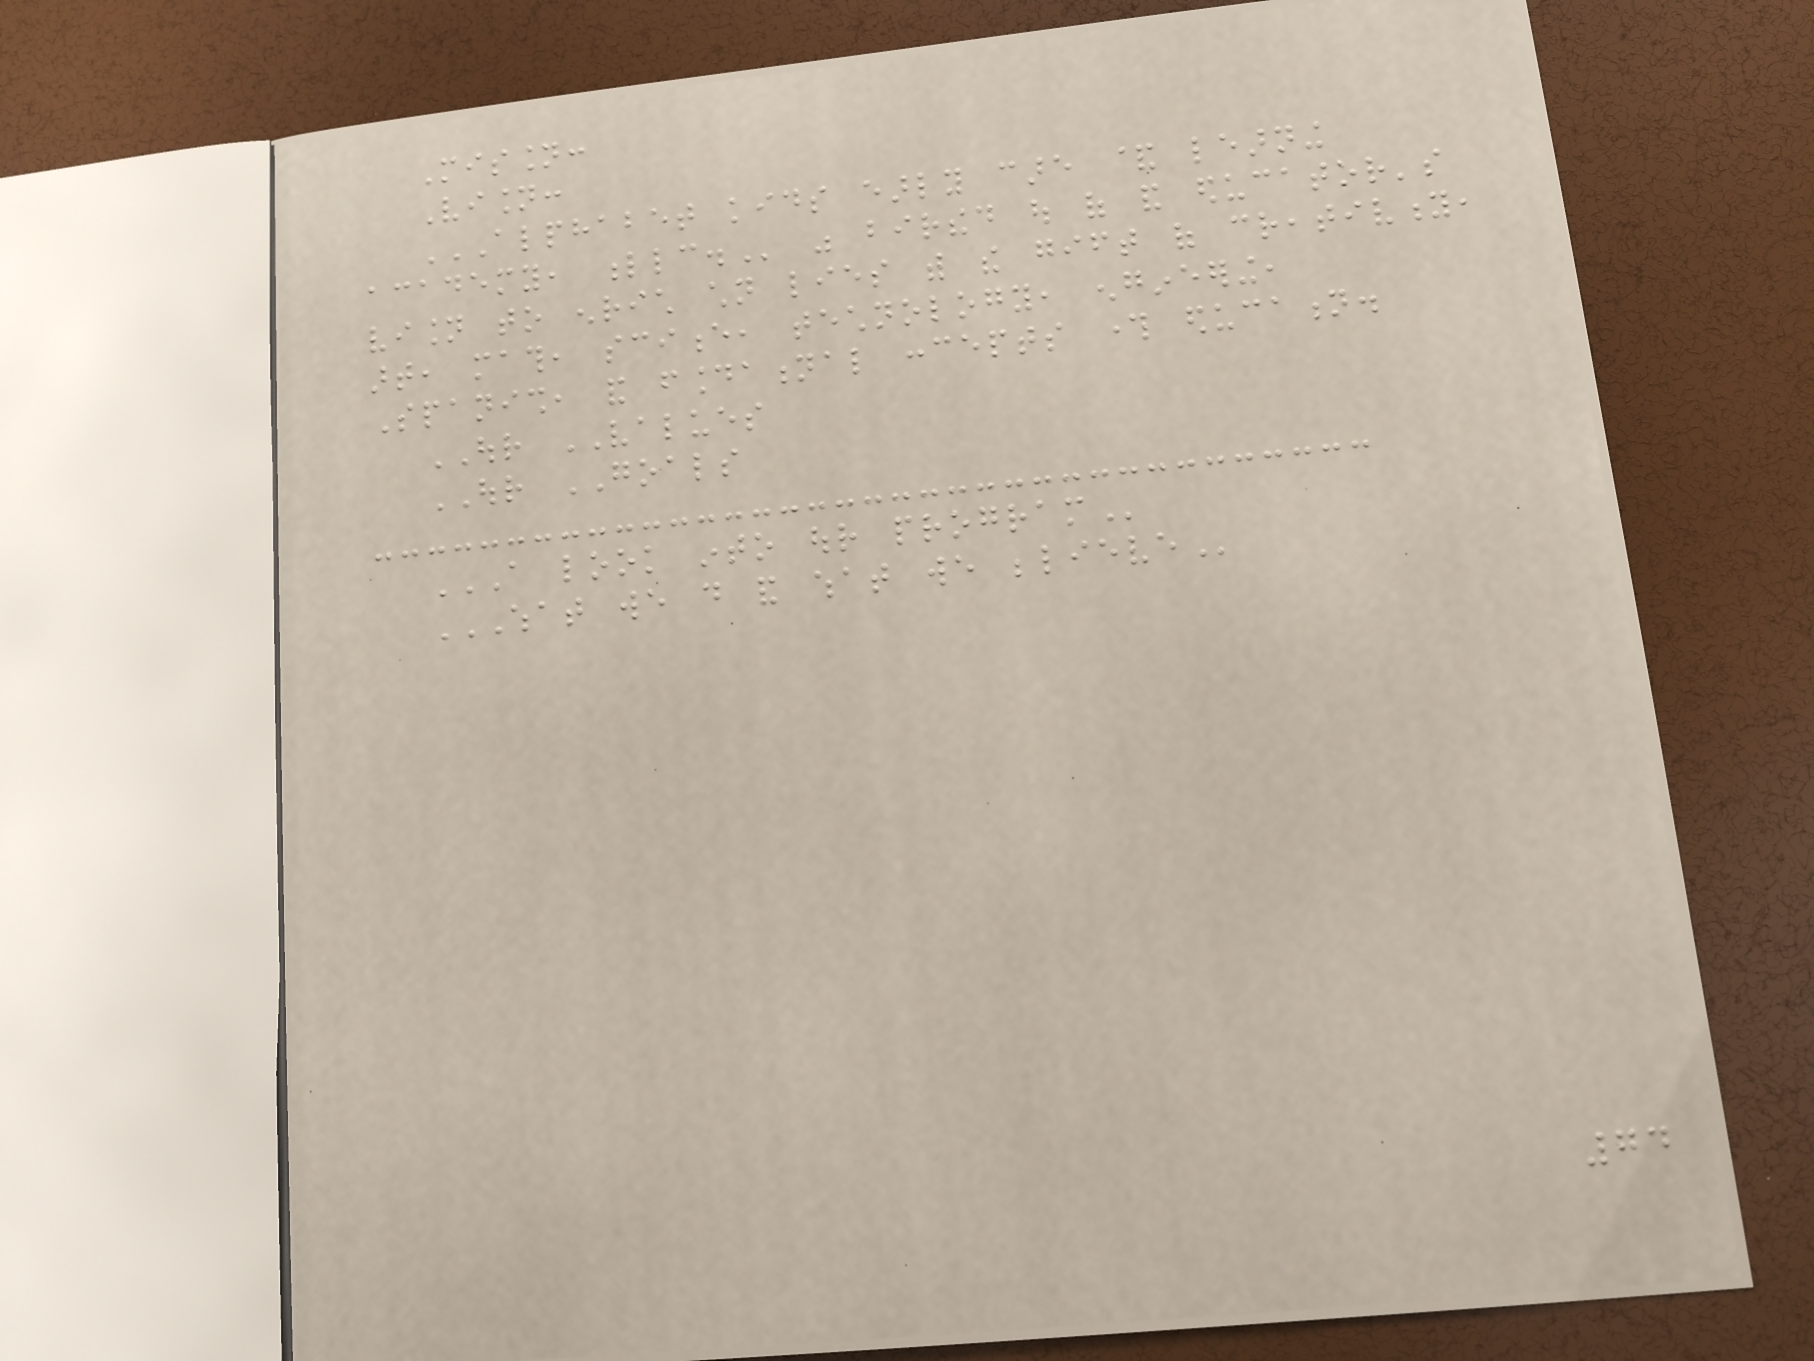Mission:
Vision:
ALPHABET KIDS EARLY CARE & LEARNING
ACADEMY, LLC. was birthed out of and educator's
vision to enrich children lies with the gift of creativity,
art, math, science, technology, engineering,
Spanish, and foundational concepts through education.
OUR VALUES
OUR GOALS
A LOOK INTO OUR PROGRAM
WHAT WE DO AND WHAT WE BELIEVE
74
